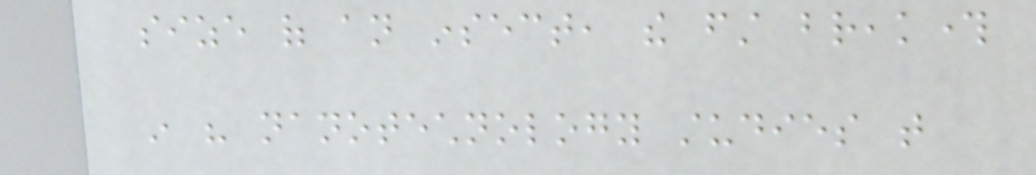size of an insect, the first breakthrough
in his nanotechnology studies that
